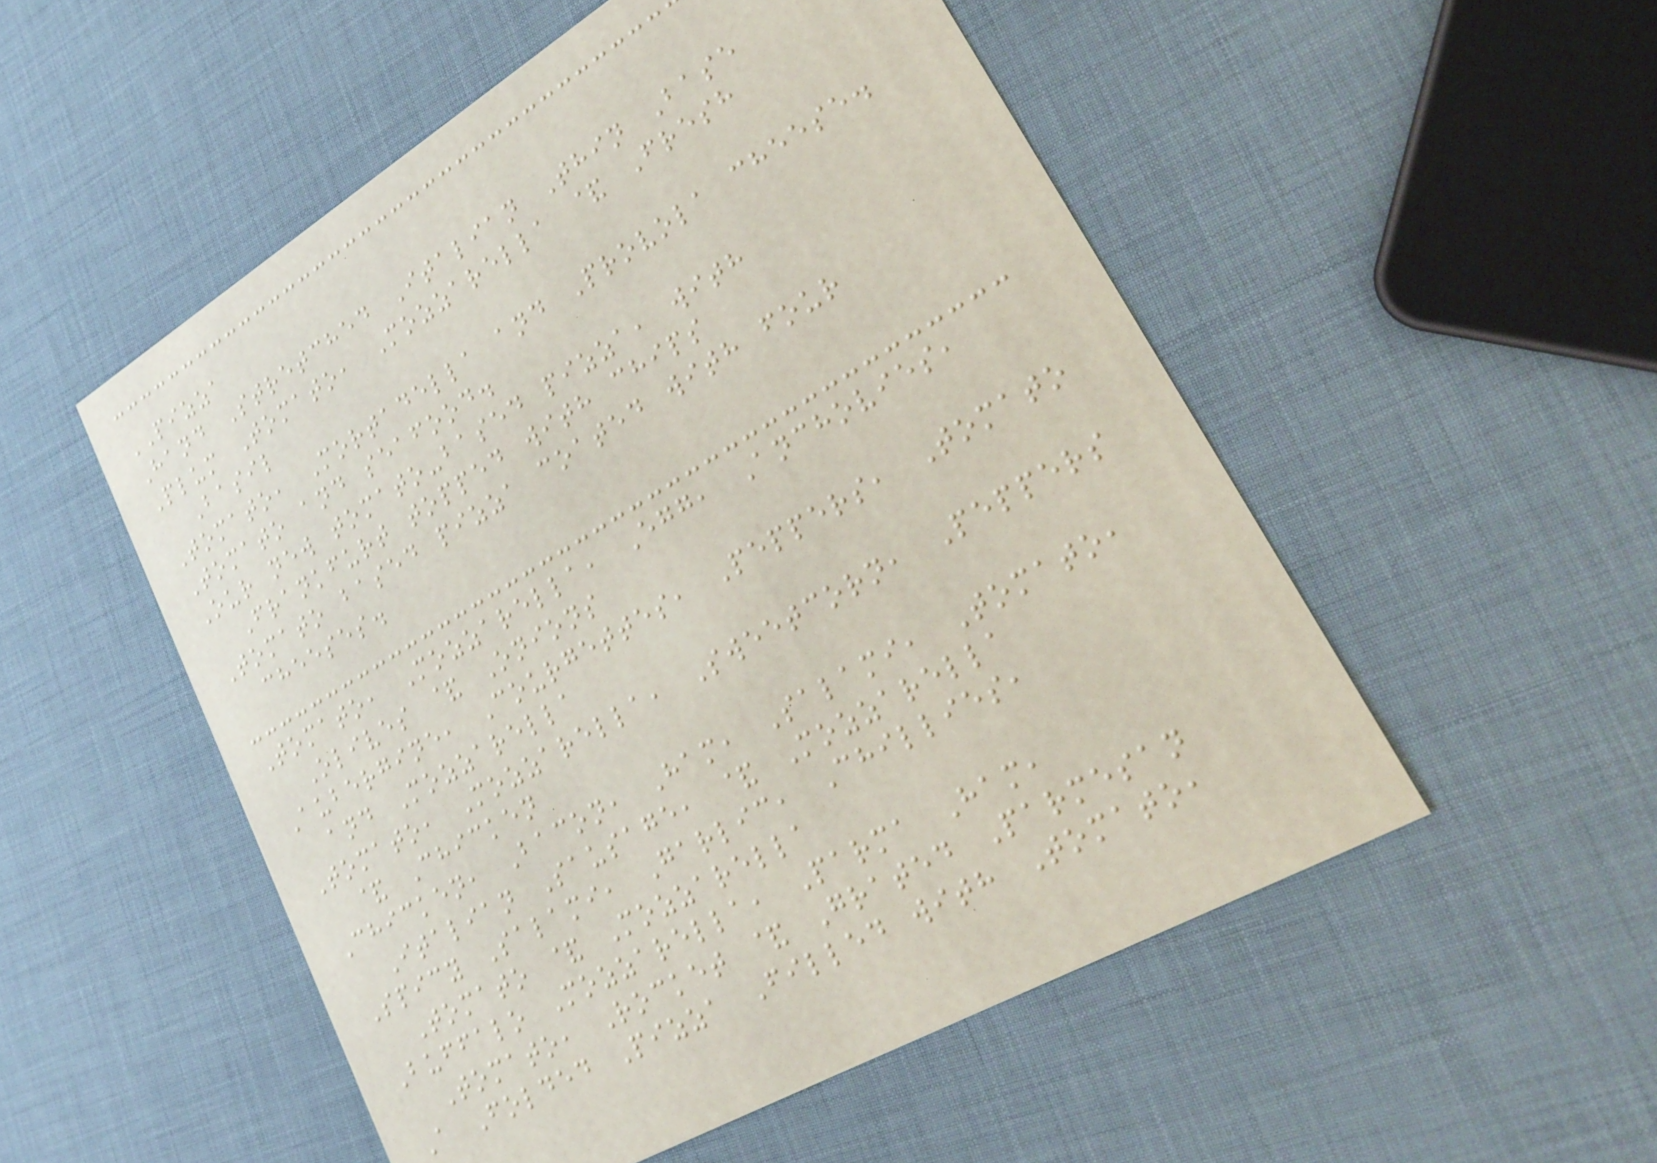PIZZA
Hand Stretched Italian Thin Base
Plum Tomato, Mozzarella & Fresh
Basil
Tomato, Mortadella and Provola cheese.
Tomato and seafood.
Our new tomato-based pizza, with
Frankfurt topped with chips
Tomato based pizza coated with four
cheeses.
Tomato, Mozzarella, Egg, Anchovies,
Olives & Onions
Aubergine, Courgettes, Peppers, Tomato
and Mozzarella
Tomato, Mozzarella, Sweetcorn, Peppers
& Chicken
Chicken, Bacon, Ham, Salami, Tomato,
Italian Sausage, & Mozzarella
Spicy Salami, Garlic, Chillies,
Tomato & Mozzarella
Buffalo Mozzarella, Parma Ham,
Tomato, Rocket & Grated Parmesan
A Folded Pizza Filled with Tomato,
